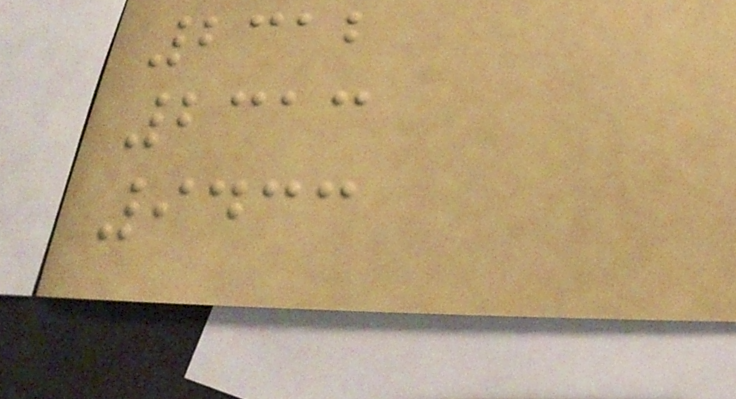2312
2313
9433
